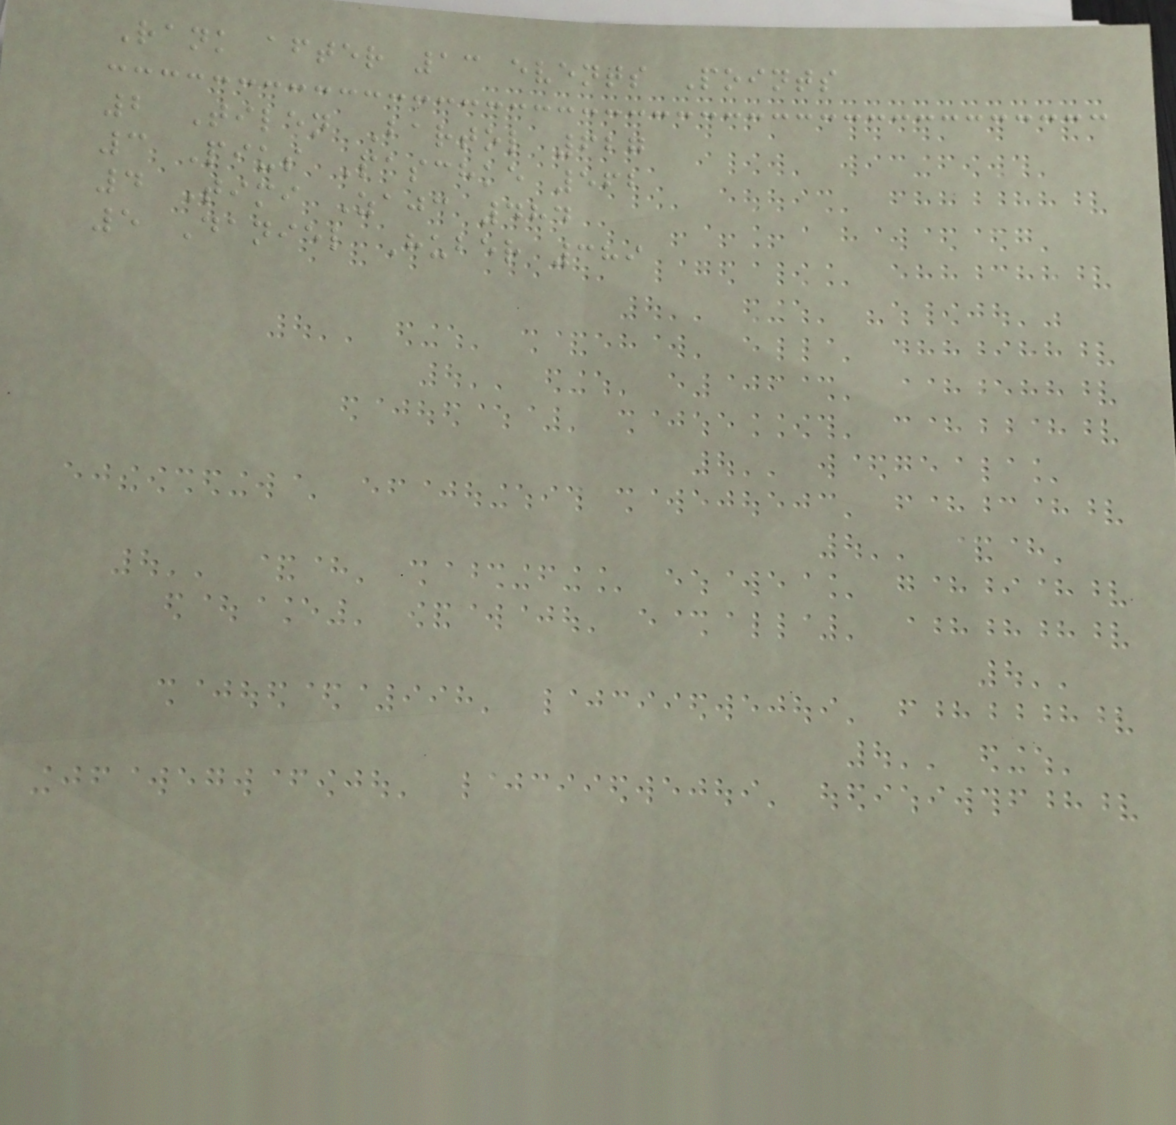Rank after 13 events Points
2 Tilen Bartol 627
3 Pius Paschke 562
4 Timi Zajc 484
5 Daniel Huber 389
